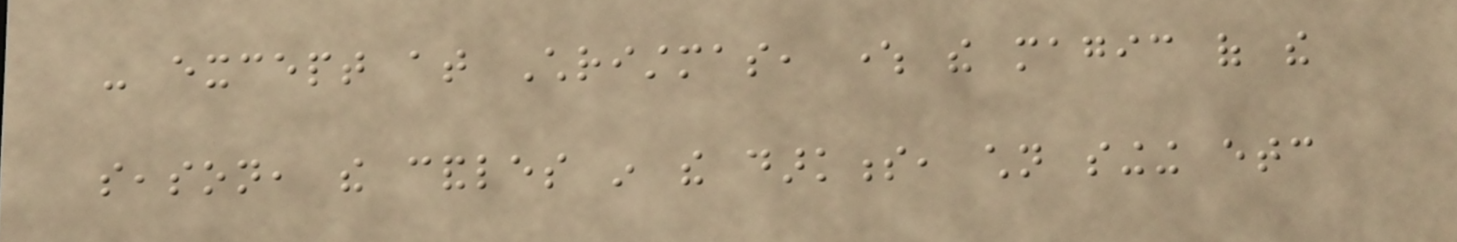- except at Christmas, where the magic of the
season, the candles in the darkness, children singing etc
